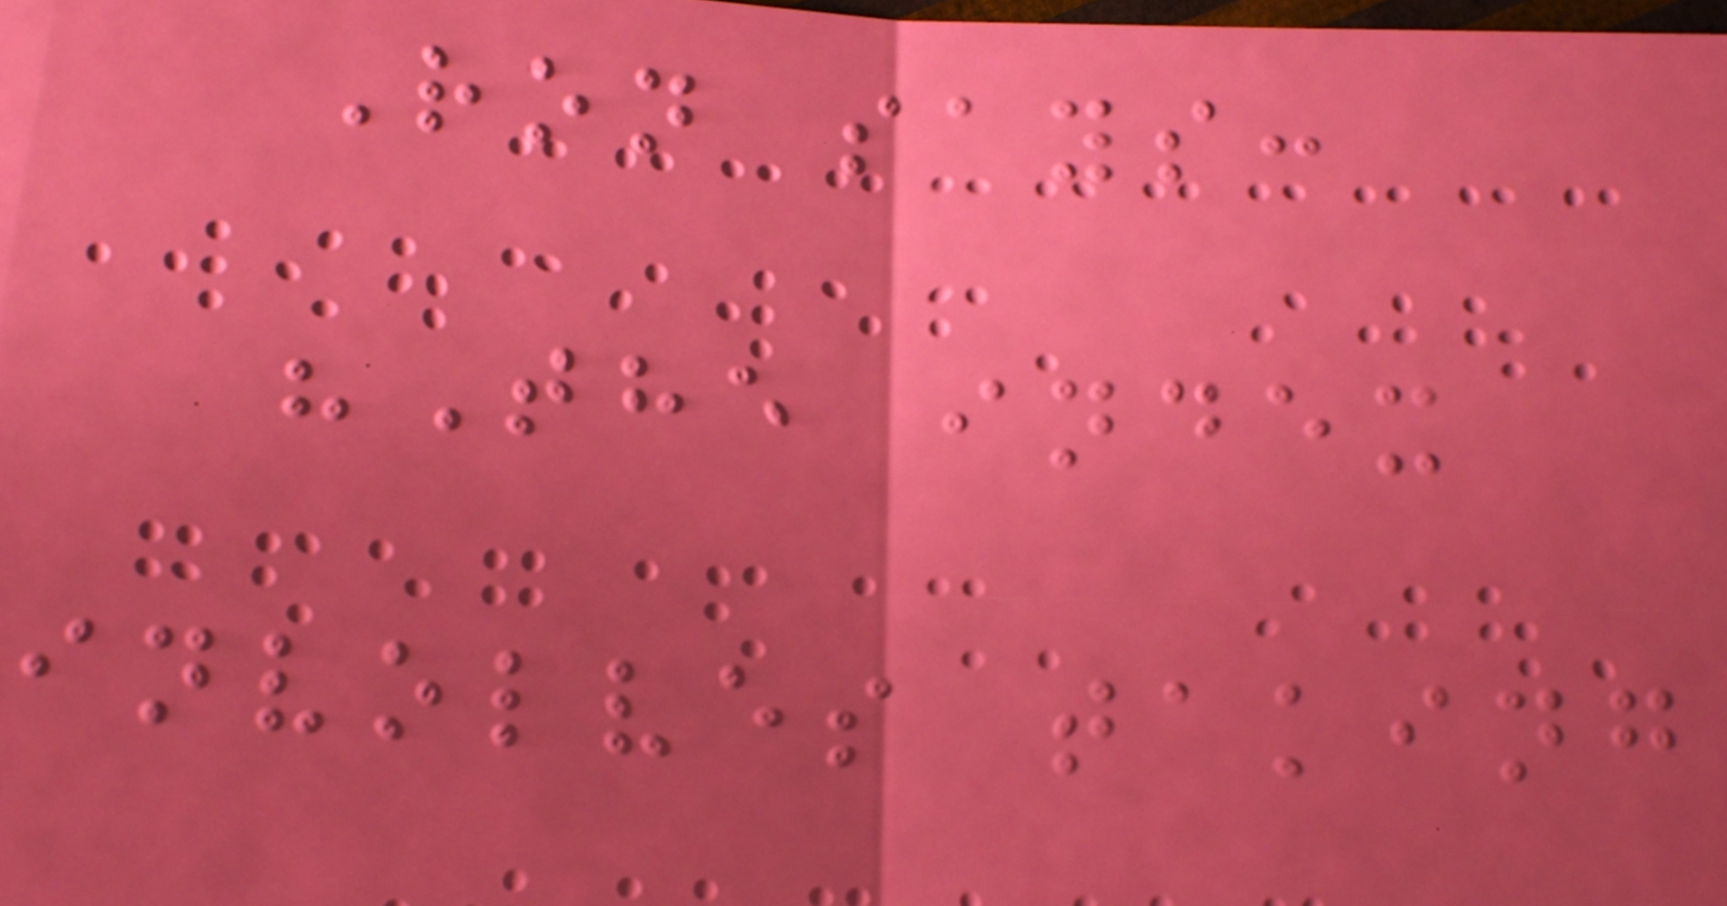Ron says:
"The index
involves taking
